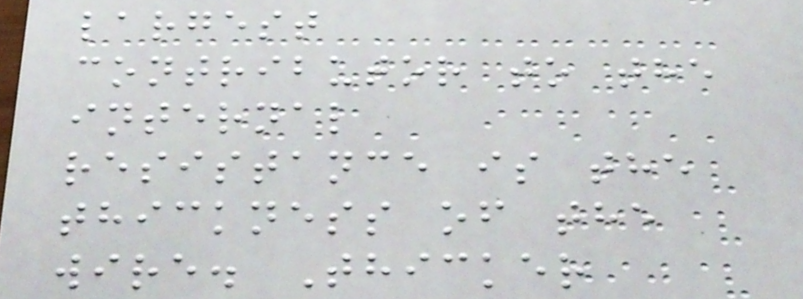largest
contributor to the
internal
resistance is the
thickness of the
wire. Thicker
